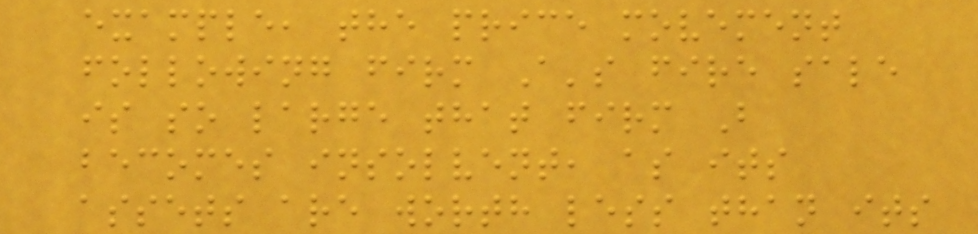example, the price movement
following firm A's fire sale
is so large that firm B
becomes insolvent, as its
assets are worth less than its
